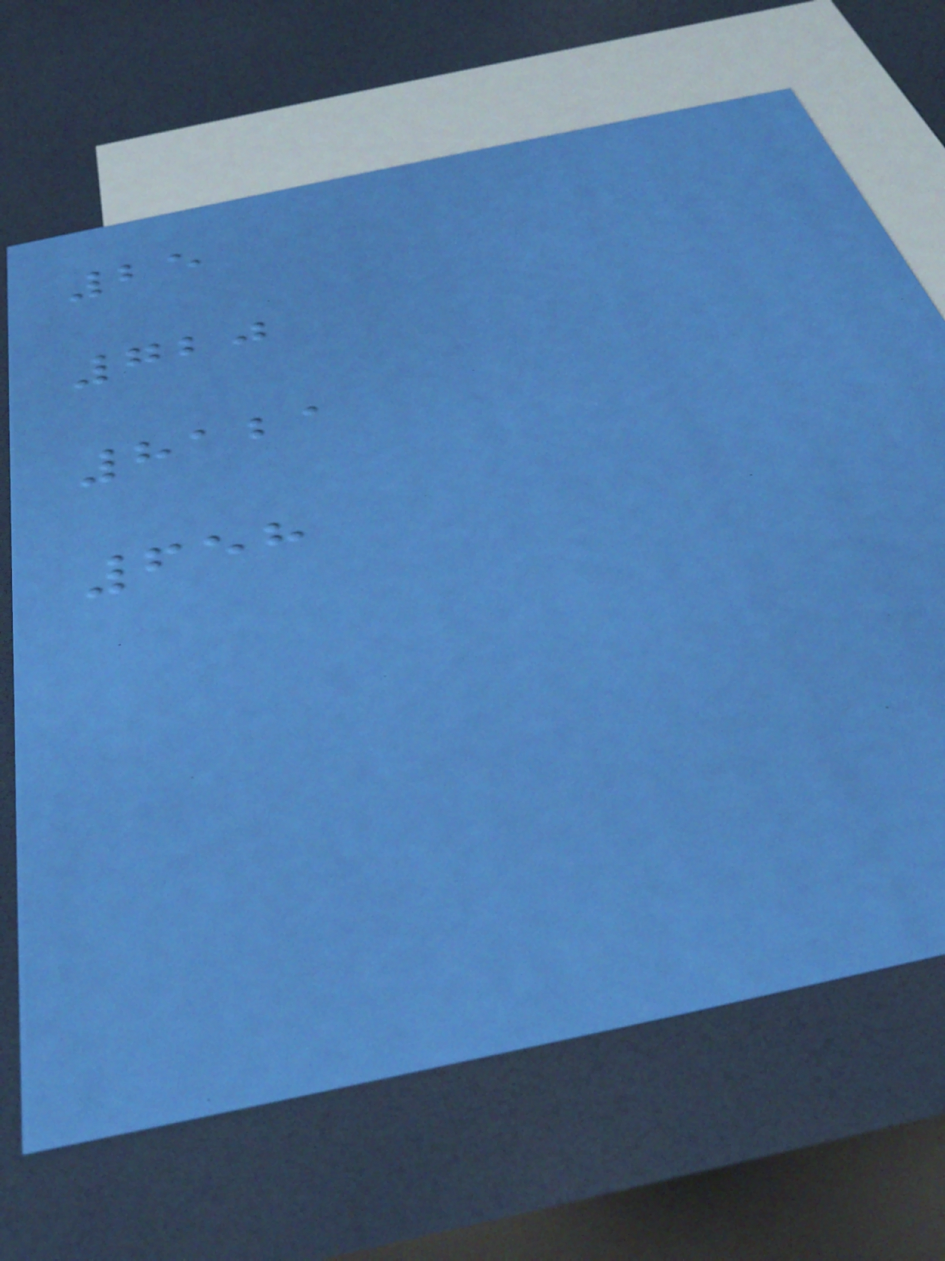25
720
8121
658
